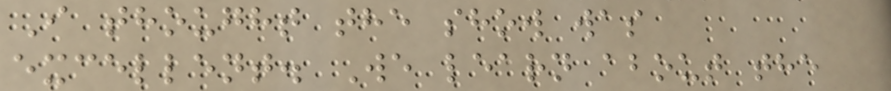I thought the show was
excellent. We learn about the
